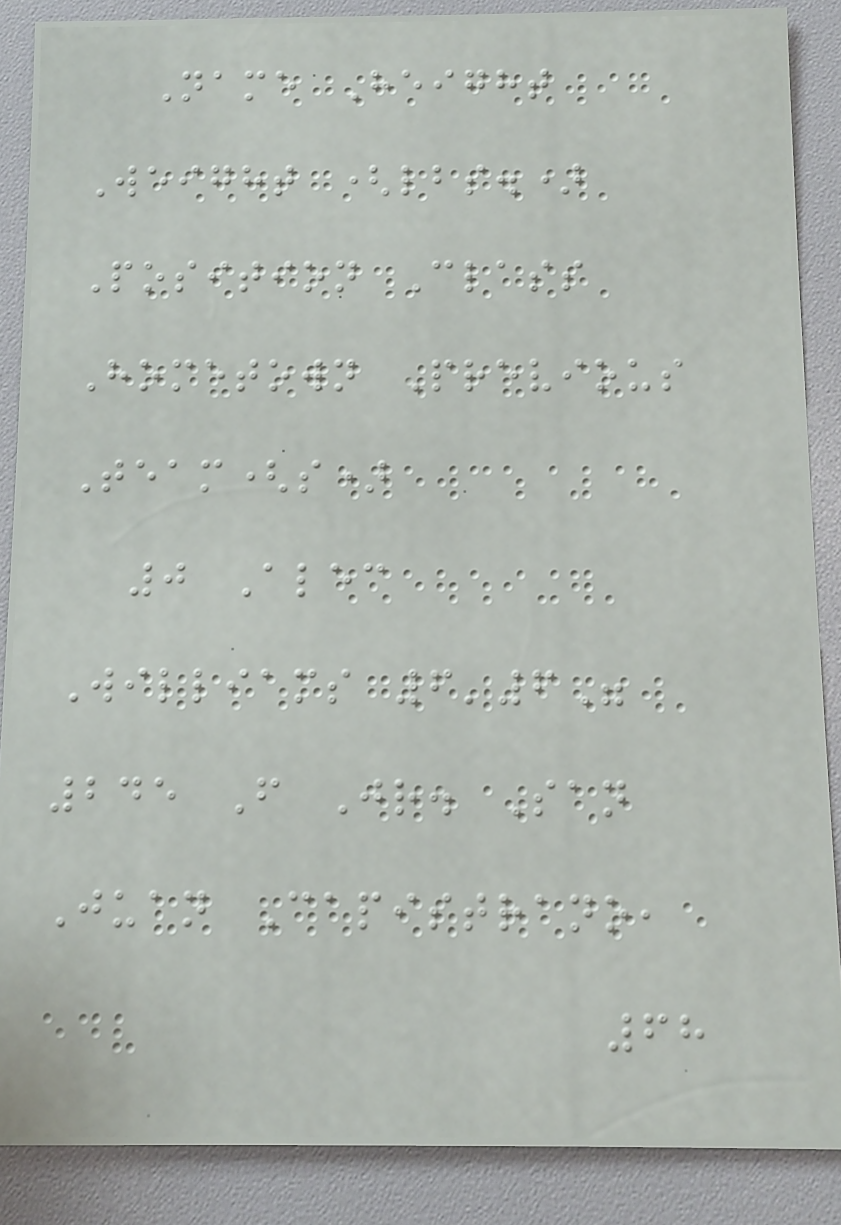Name Height
Weight (lbs.)
Position Class
Hometown Previous
Team(s)
0 Alec
Williams 6'6"
245 F Jr. San
Juan Capistrano,
68
